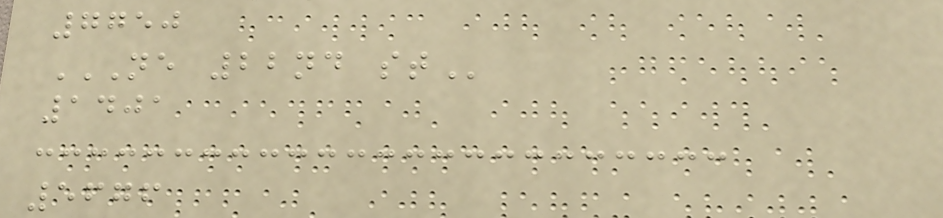7750
NE 22ND ST
1401
5676
